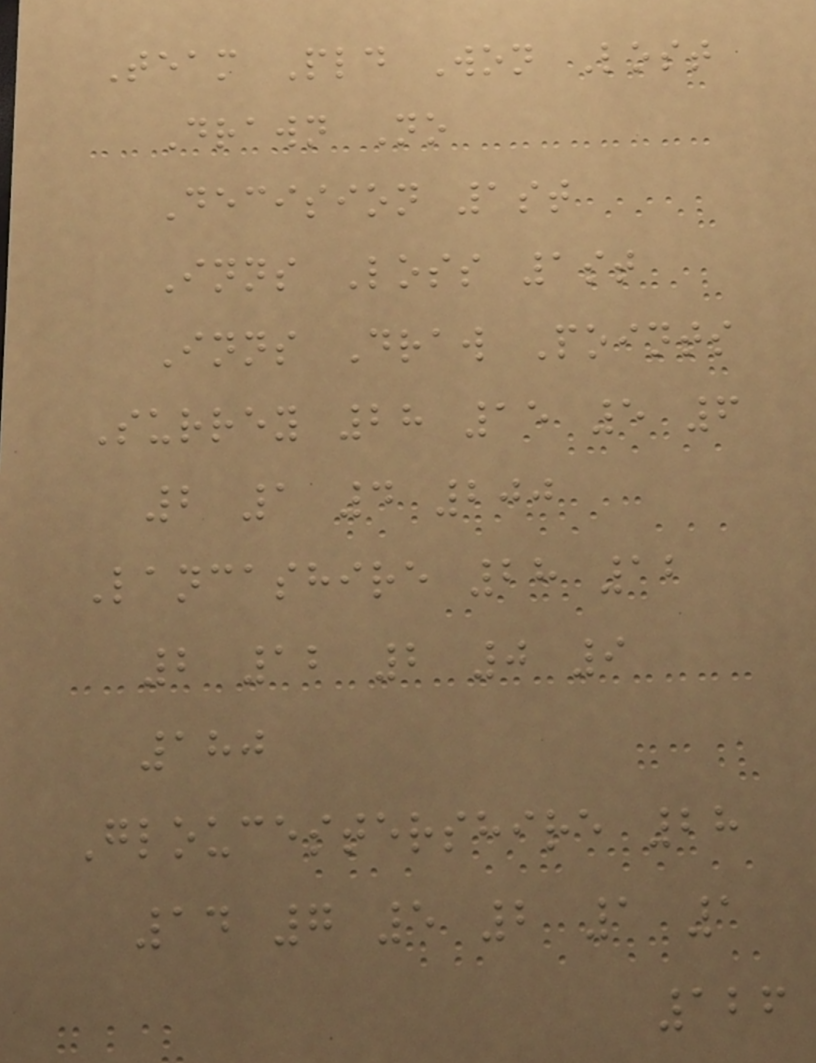Team Pld Won Lost
Drawn No
Decision 1st
Inns Loss 1st
Inns Draw Points
Surrey 28 15 5 6
2 1 4 200
Lancashire 28 12
2 12 2 0 9
180
Gloucestershire 28
14 7 5 2 1 1
126
